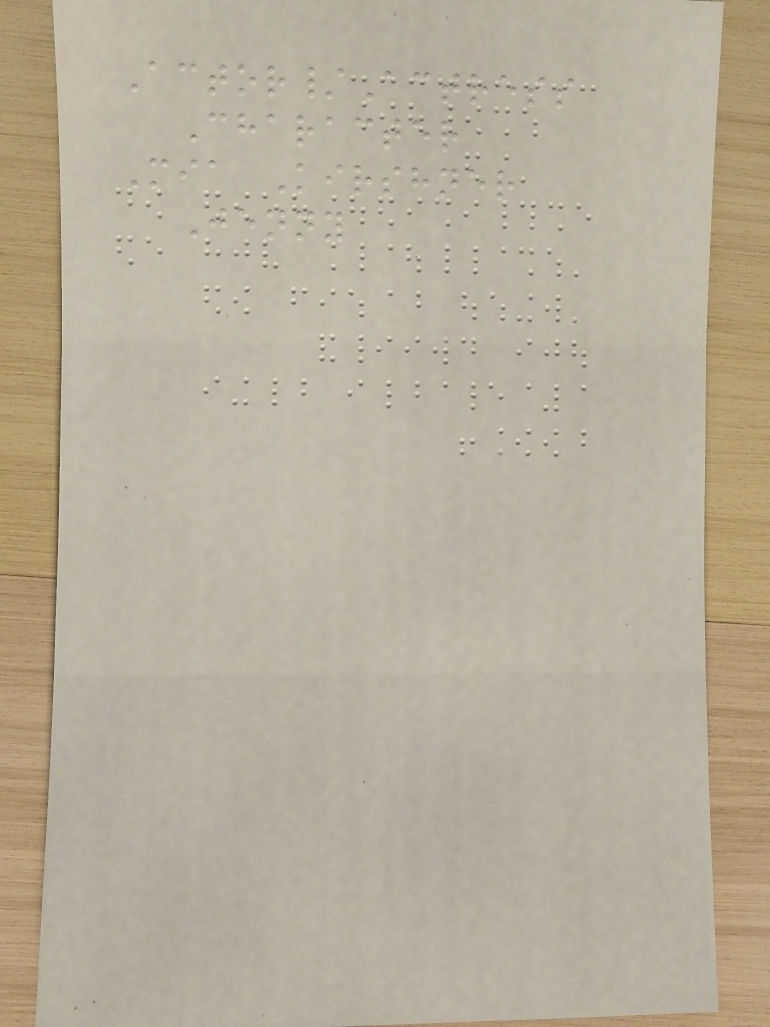Actor/Actress
Character
Mia Kirshner
Jenny
